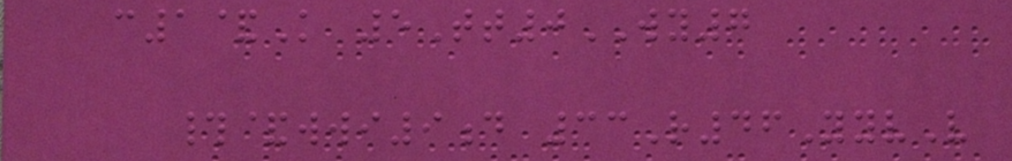c1&K 5Tt0WY7
#&wwi9d 33R46YyvV
